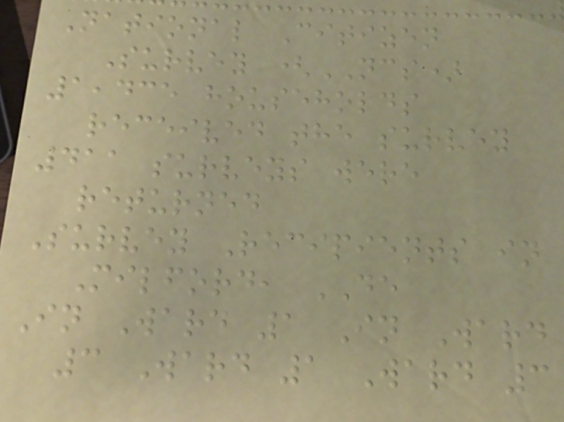National Citizen
Survey (NCS)
1,435 households
received the survey
411 surveys were
returned
Survey Recipients in
Milford, DE
In Ward 1 In Ward
3 Ward 1 Ward 3
